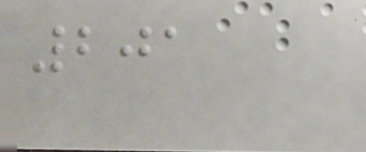201
